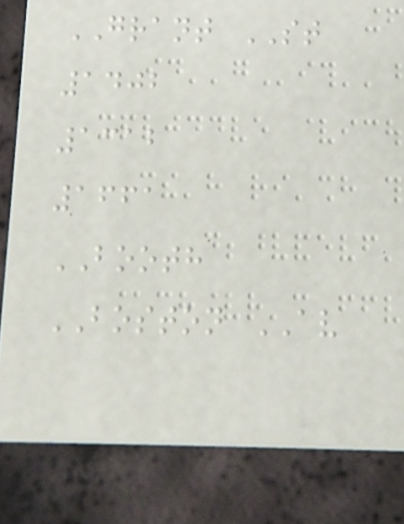GRANT ST
1402
1312
1661
BOOTH
BOSTON AV
